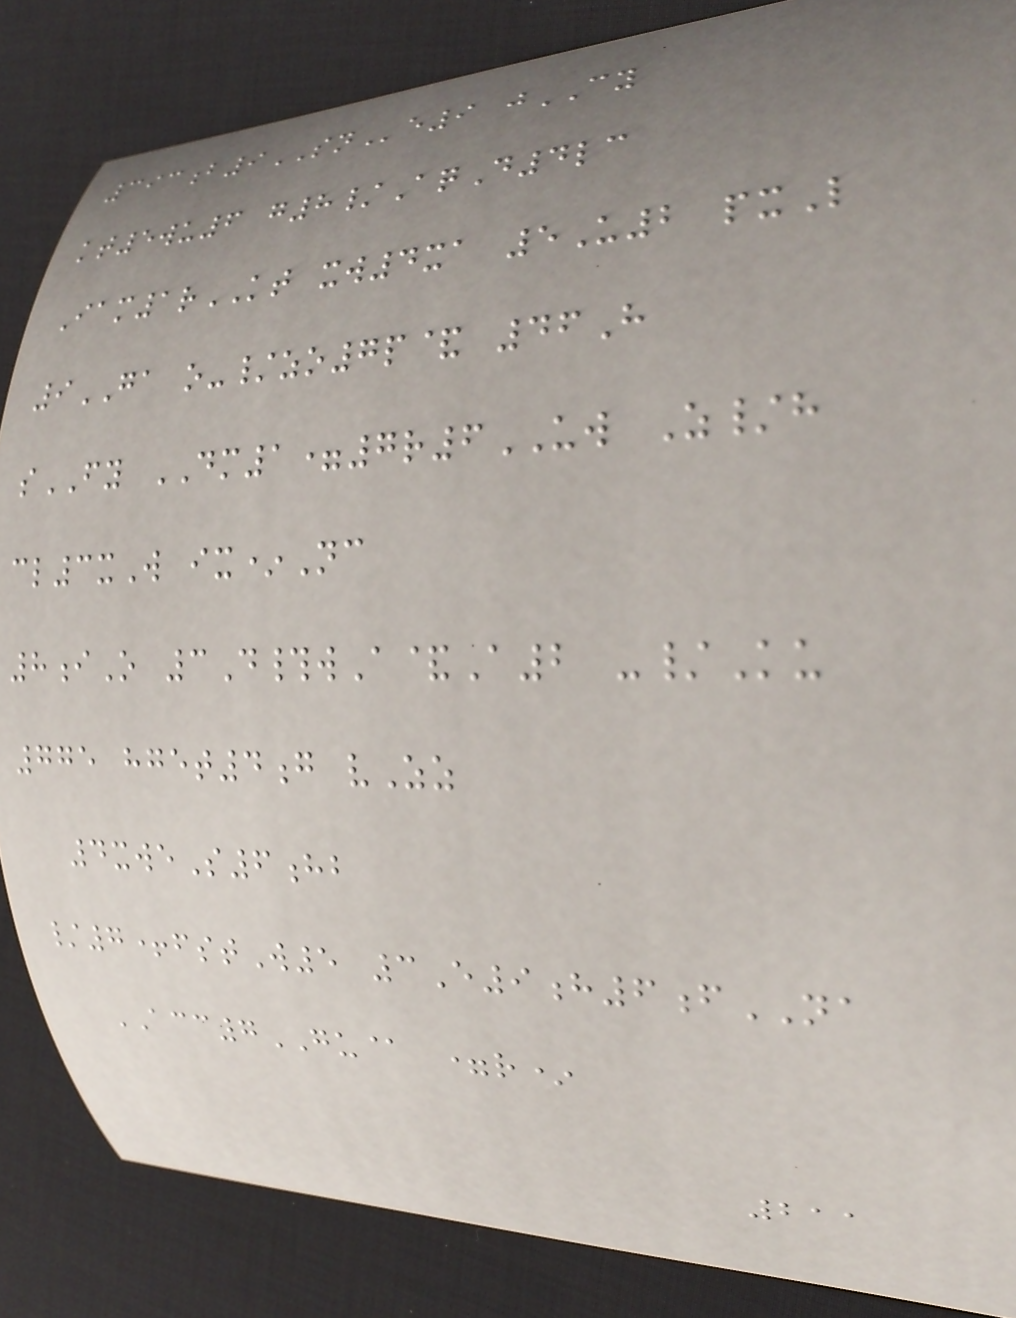393b9SNe9 jCY
kt5wu6 g8/AqD4lc
Iam1rKT xw4xa 5U2 pxL
9GA o-/zo7p& 46H
sFY DM1=7r6UW Z/h
cl3xW ix*Nc
8iO 3D#wA&A2 -/Ku
775 hget4g vZz
4xweS6hb
/7+fstW5 3E9h6fNA
ACC7GU@ =r*
211
